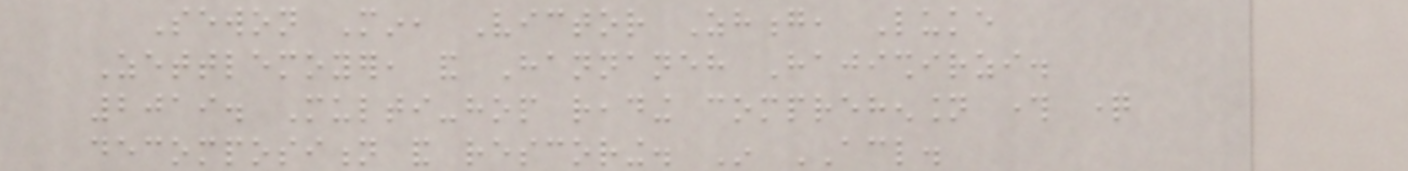Sewon Min, Victor Zhong, Luke
Zettlemoyer, and Hannaneh Hajishirzi.
2019. Multi-hop reading comprehension through question
decomposition and rescoring. In ACL.
